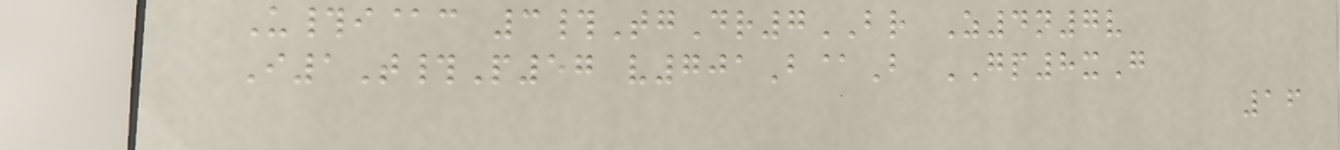U#i@c 3#TgDr7BR Z4n7v
I1T#P57 v701B@B GP8xG
16
